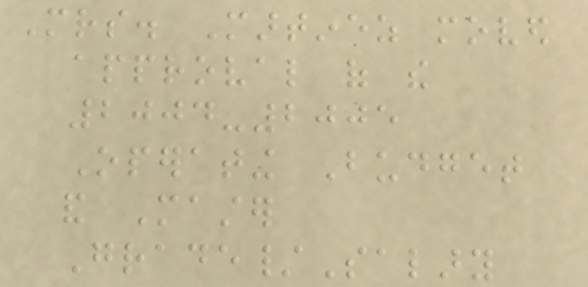Mrs. Martinez moved
approval of the
2004-2005
Operating Budget
and Master
Grade/Salary
